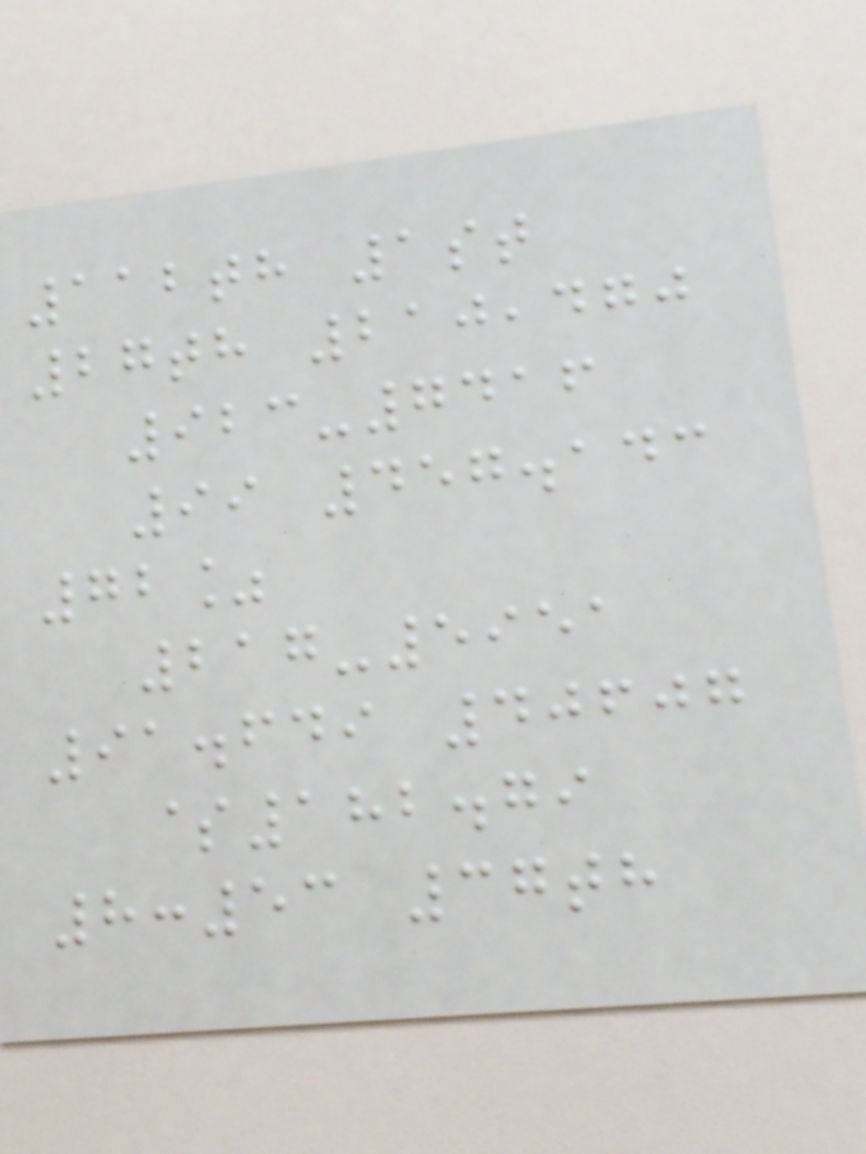112th 1st
27th 210,470
923-7416
99 457.143
72%
217-5951
91.649 40607
$182.79
8:53 37th
